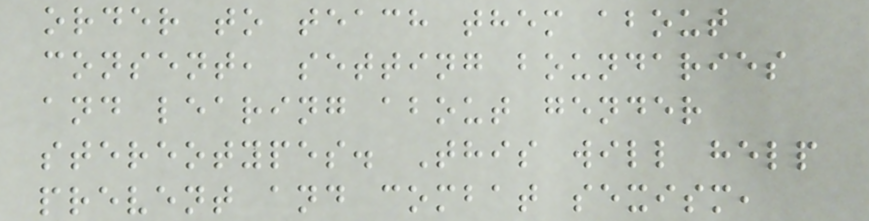order to teach them about
consent, setting boundaries
and learing about gender
stereotypes. This will help
prevent and combat sexism,
